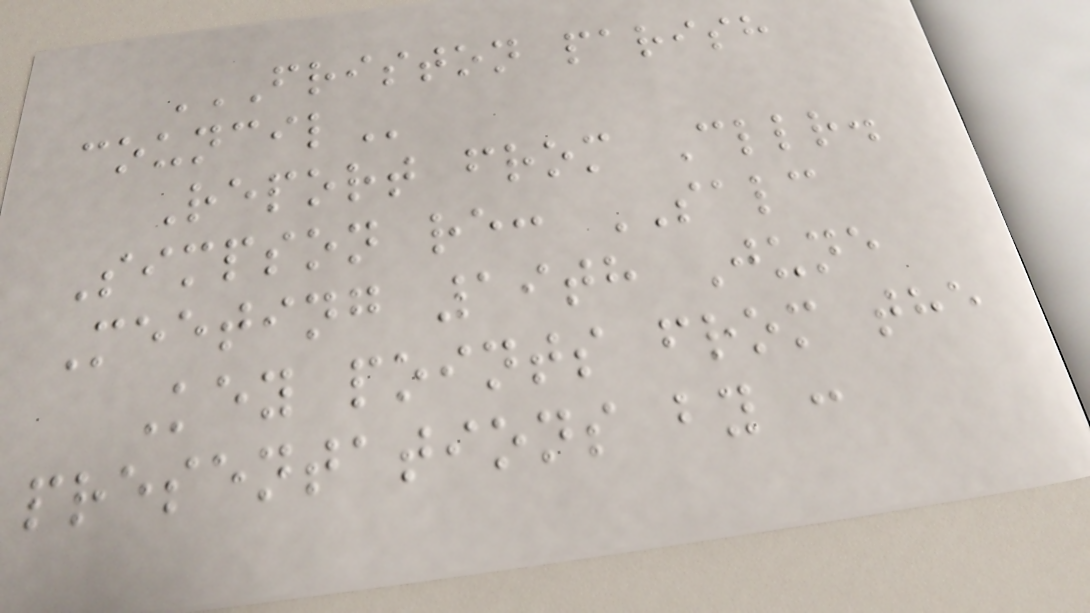FRISTON PARISH
COUNCIL
Report from Cllr.
Simpson re: SALC
Meeting 19th June
Key points from the
presentations by :
